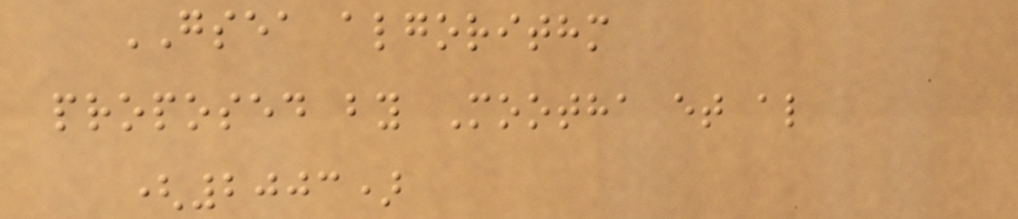GSEA algorithm
proposed by Mootha et al
(2003)
